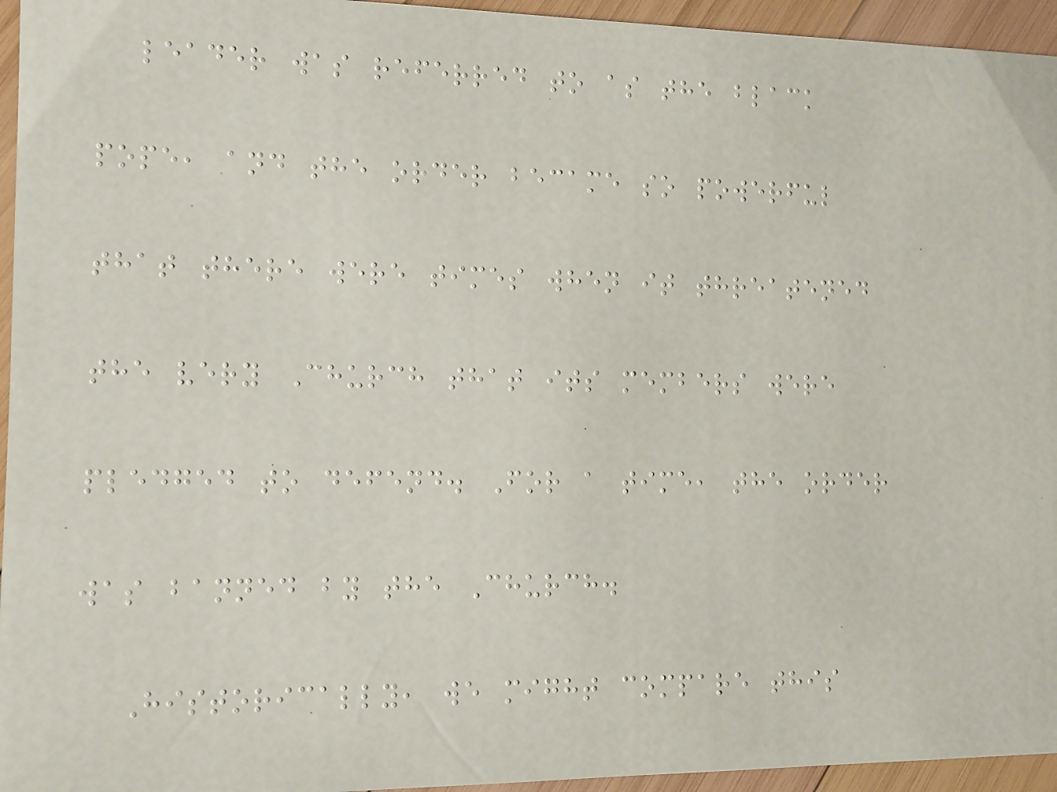leader was referred to as the black
pope, and the order became so powerful
that there were times when it threatened
the very Church that its members were
pledged to defend. For a time, the order
was banned by the Church.
Historically, we might compare this
